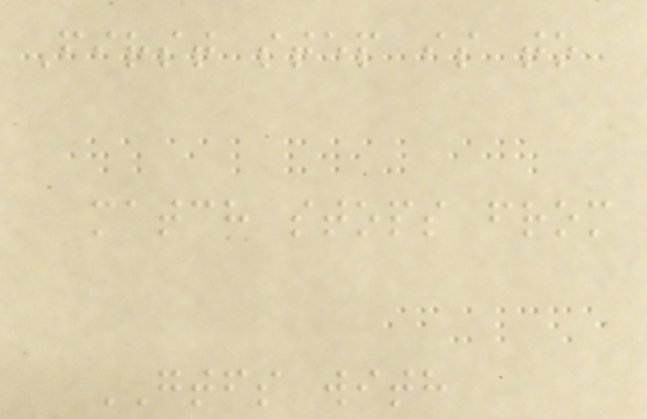First step is to
match stops from
GTFS with
